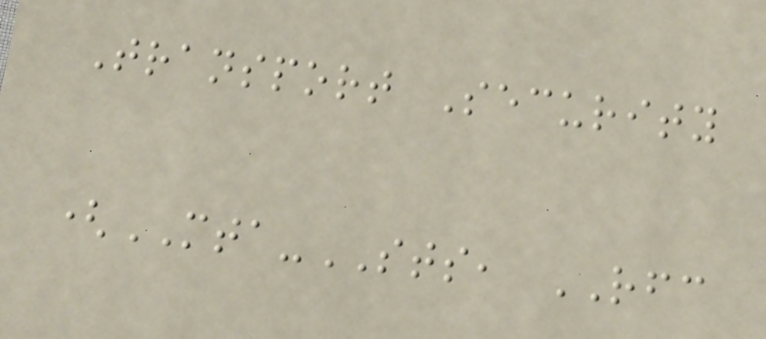Transport Security
(MTA-STS, RFC
